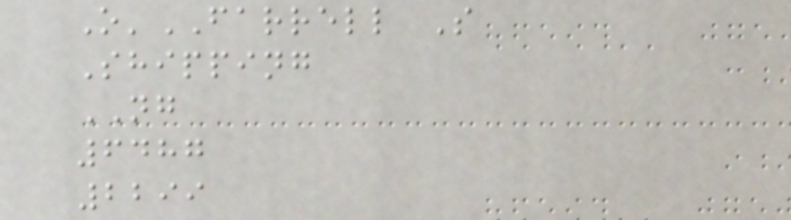O'FARRELL S
Shipping
NG
6487
2299
